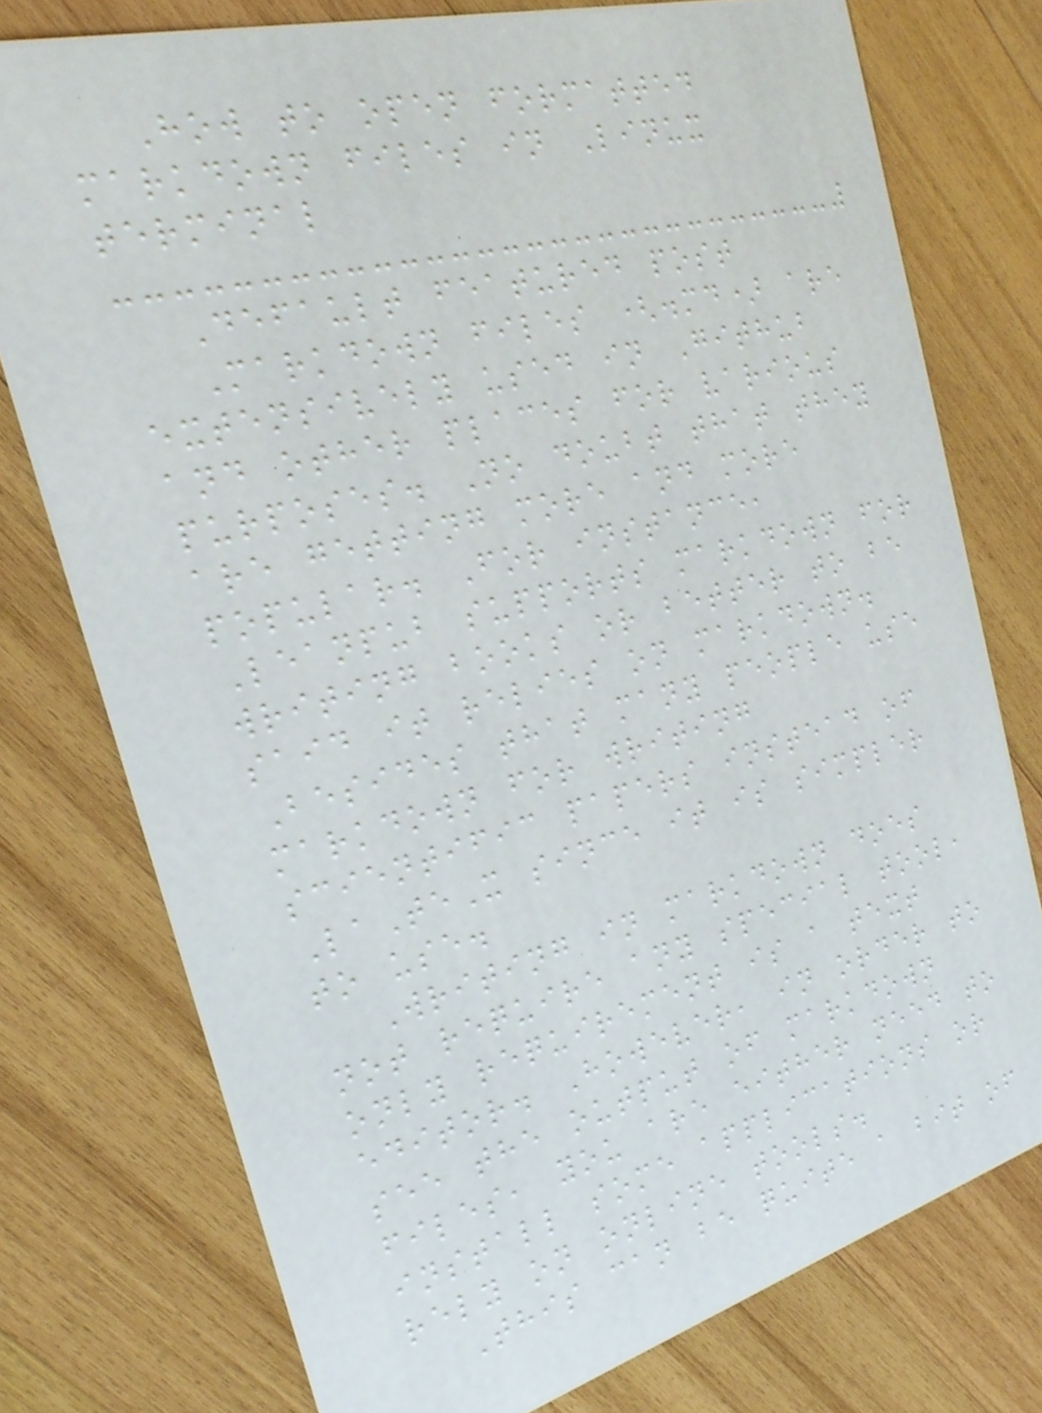How to open formatted
markdown files in Linux
terminal
Default featured post
Markdown files (.md) are
extensively used in Github
and other places for various
purposes. No doubt that they
are getting more and more
popular. For instance,
Leanpub supports markdown for
writing books or better to be
said it relies on markdown.
Besides that many people use
markdown for writing
scientific papers instead of
LaTeX since it is simpler
to use.
Writing in markdown does
not require any special tool,
only requirement is a text
editor. However, in order to
see the output of markdown
files, you are either need to
install some applications or
rely on online tools.
This can be quite a bit of
